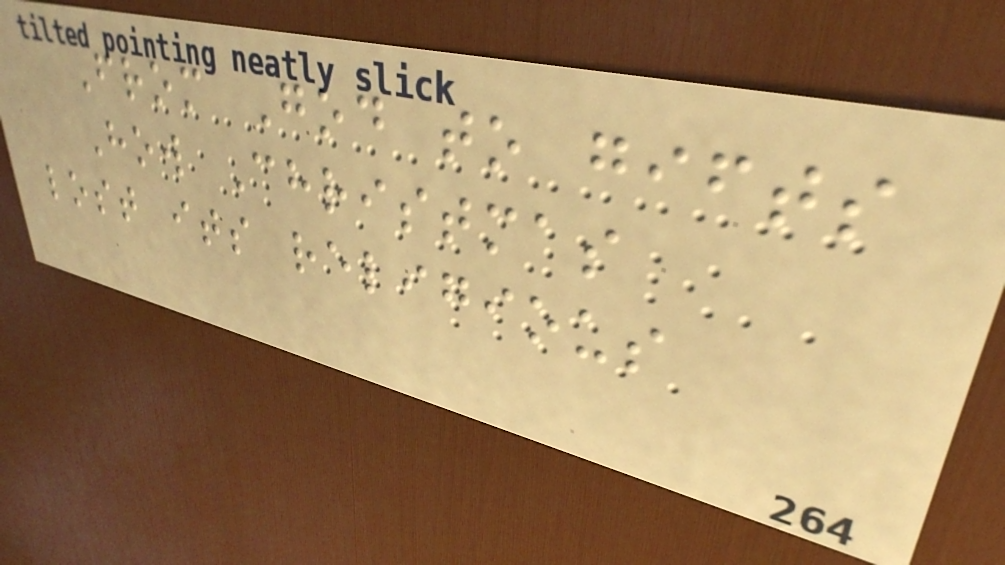From God to gifts
How Christmas
lost its religious
